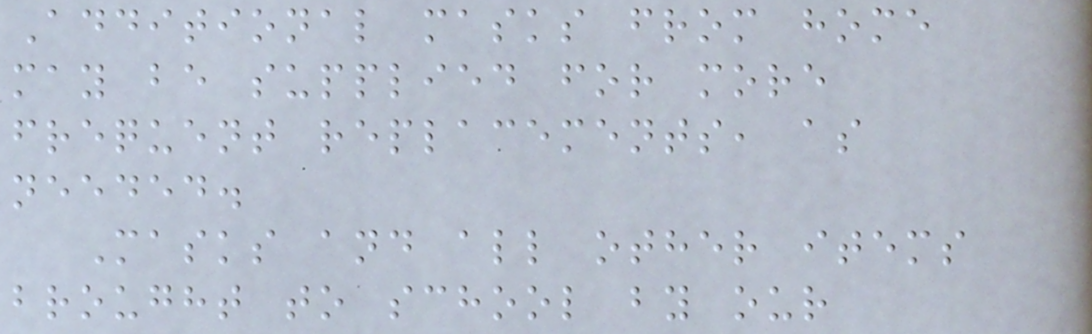Additional masks from home
may be supplied for more
frequent replacements, as
needed.
Masks and all other items
brought to school by our
